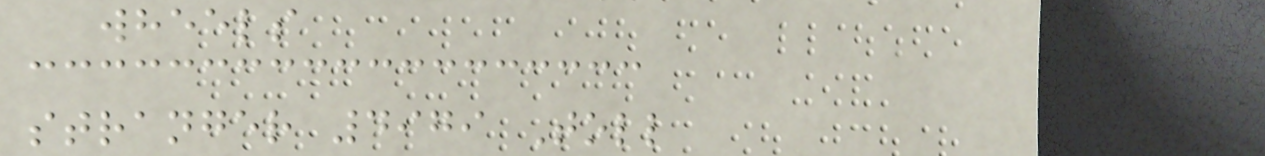wheels
stranger 4979 Toll
